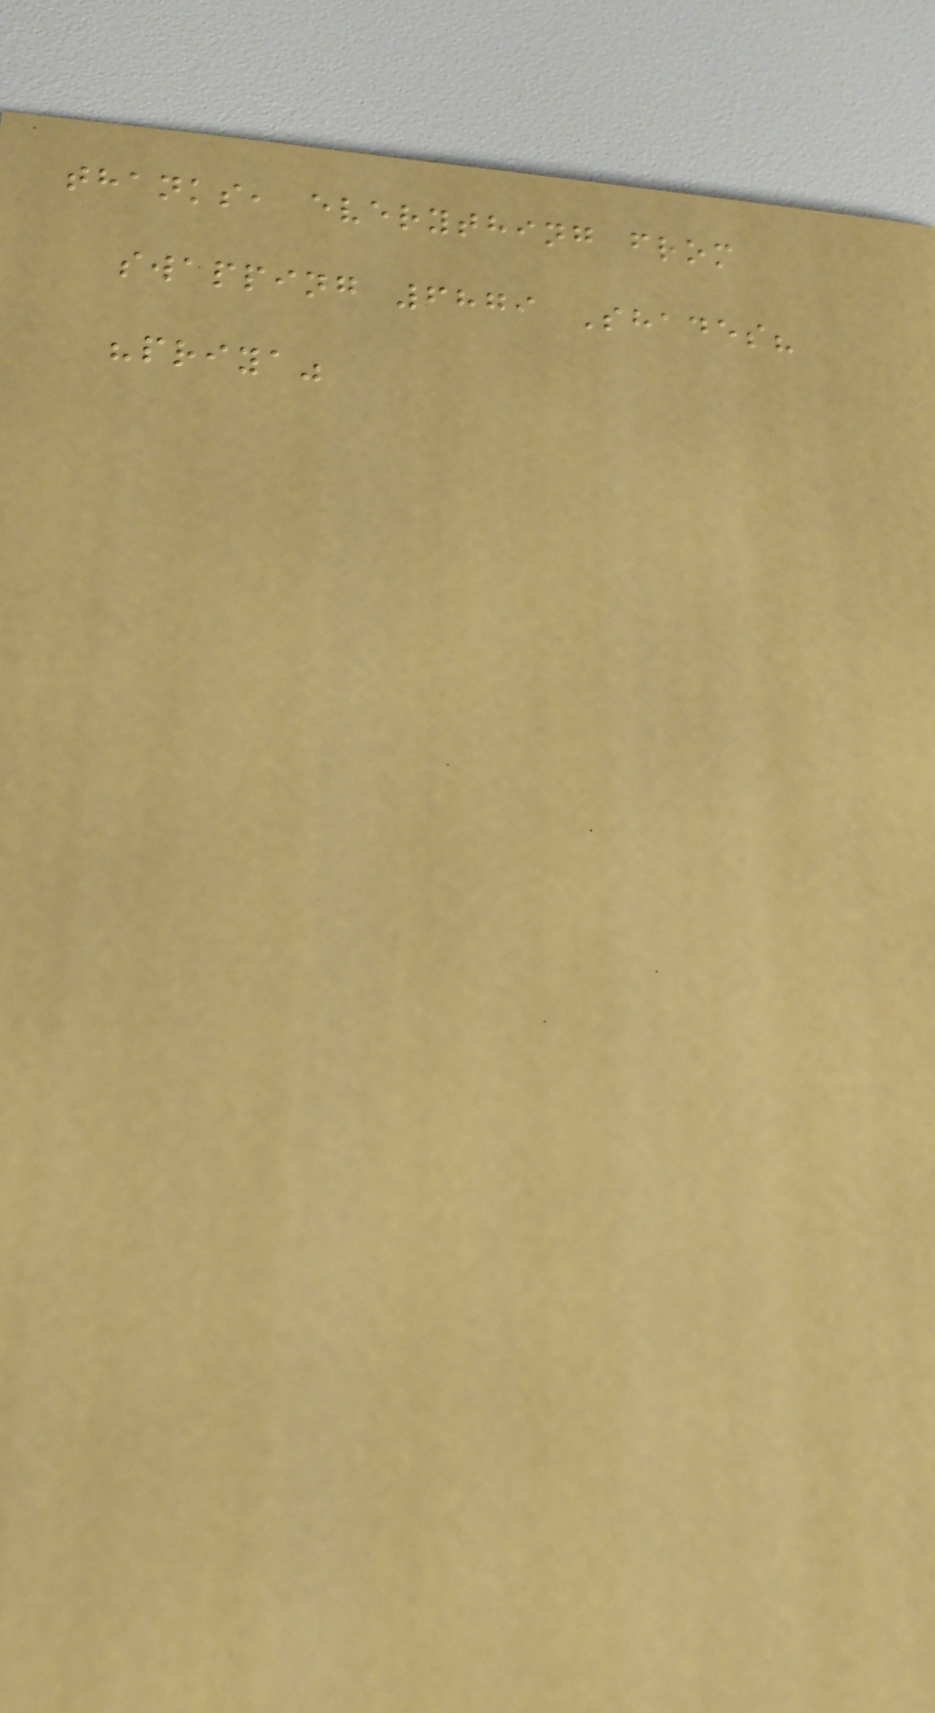thanks, everything from
swapping 6879 Shades?
"priya"
